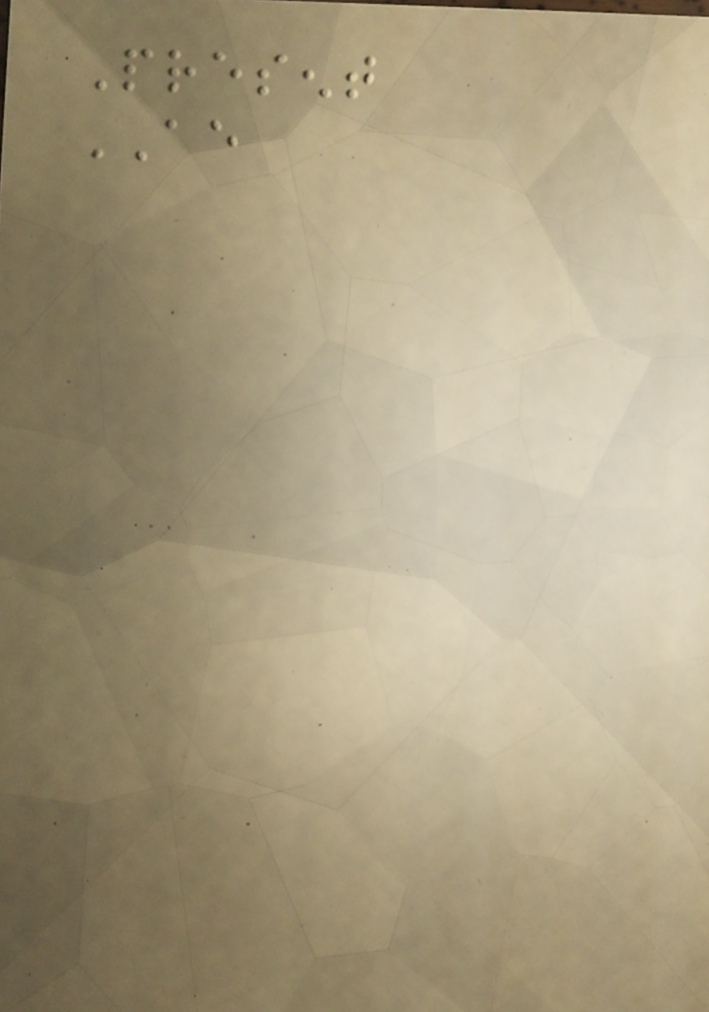Present
AE
